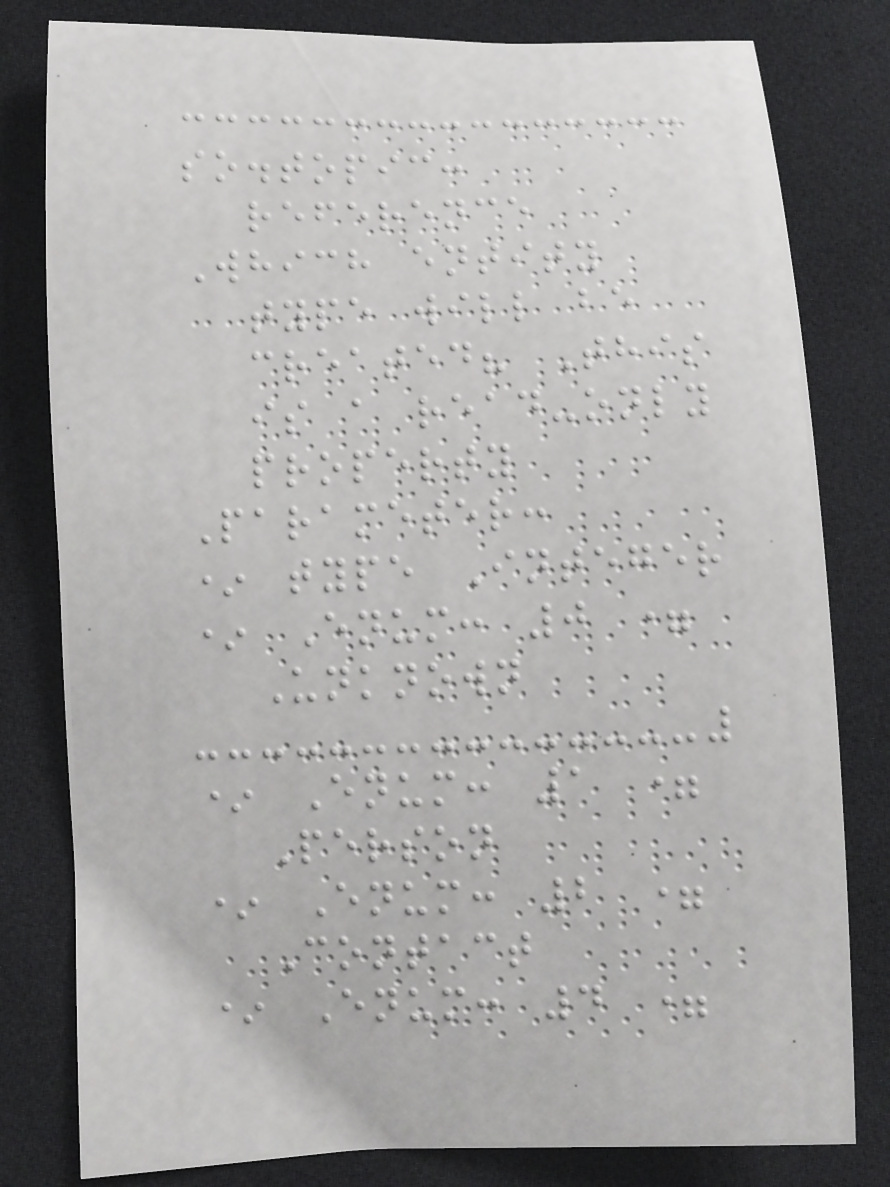so.topic:
reference
Which entity
type will be
created? This
is a read-only
property
Parameter:
* type Integer
* Enum: 0 =
Unknown
* Enum: 1 =
Person
* Enum: 2 =
Contact
* Enum: 4 =
